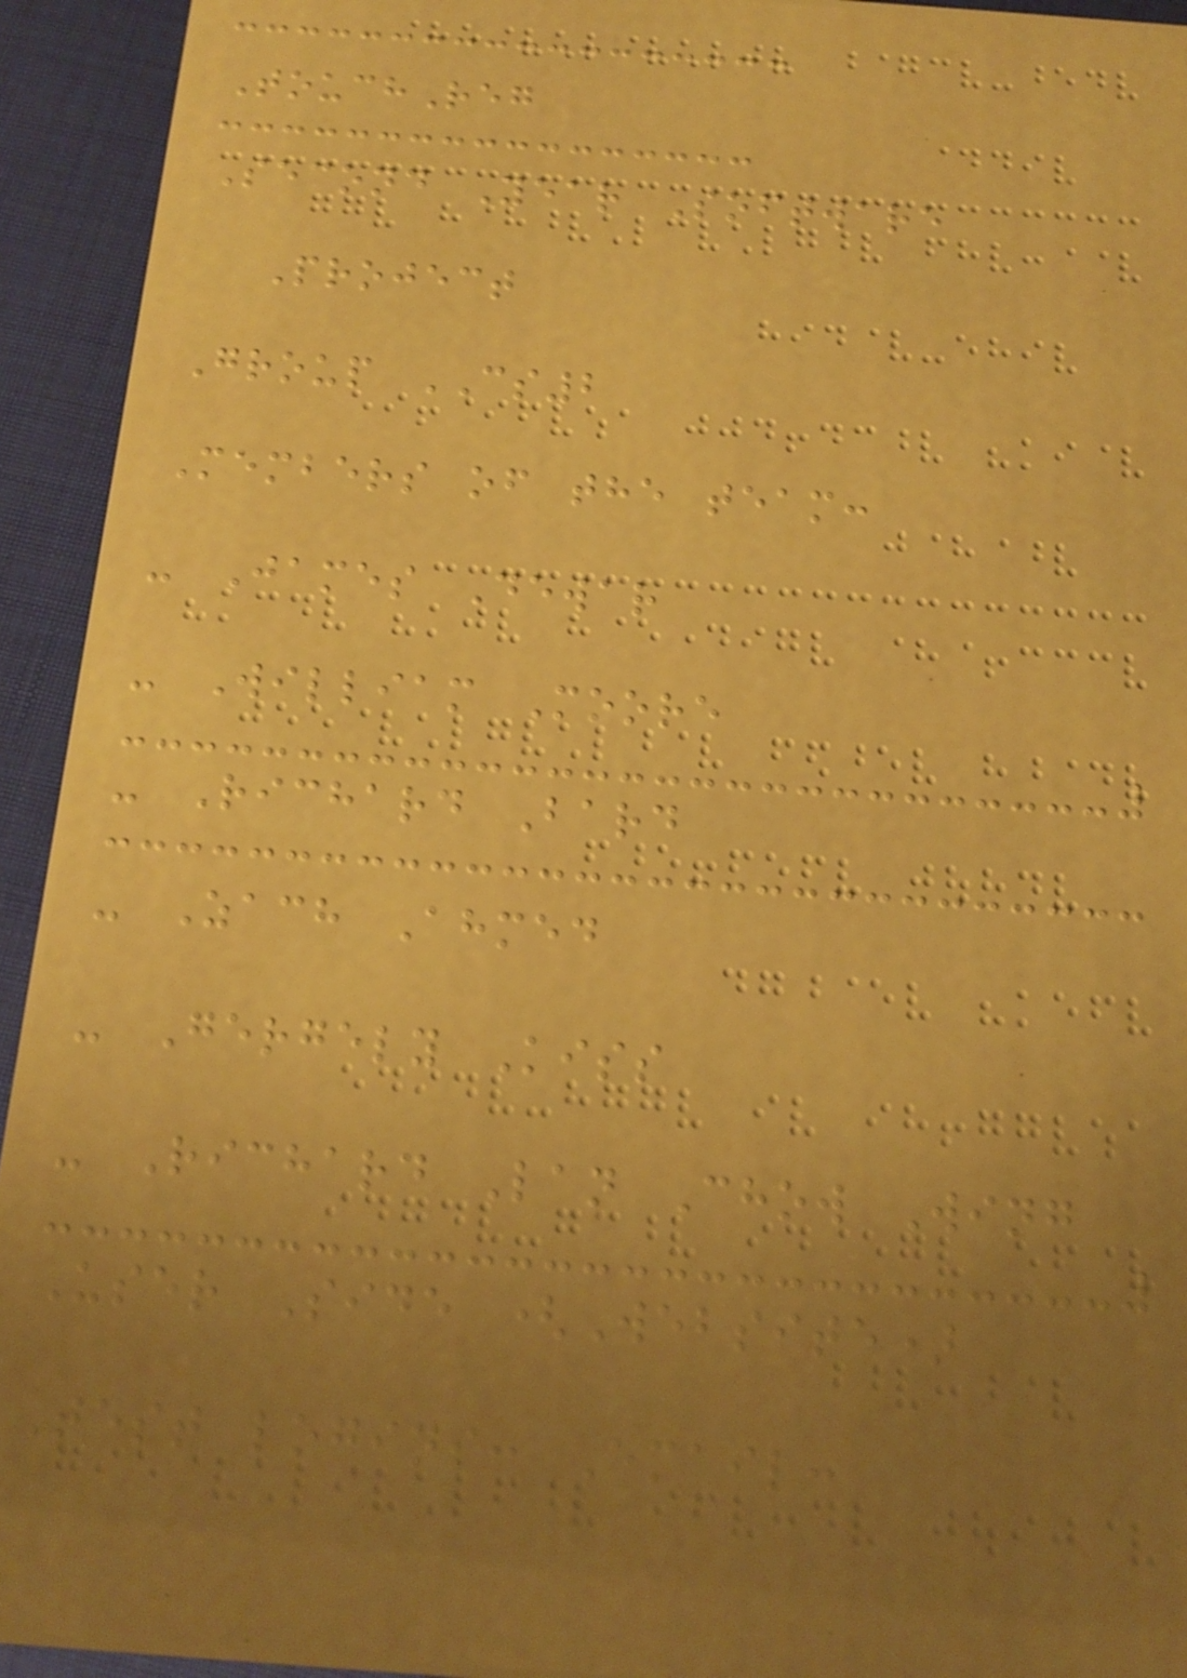TouchReg
Second Year Software
Project
Group CS2
Members of the team:
- James Dewar
- William Moore
- Richard Bard
- Zach Ahmed
- Gergely Kiss
- Richard Lan Chow Wing
User Side (Website)
Test logins: Email:
